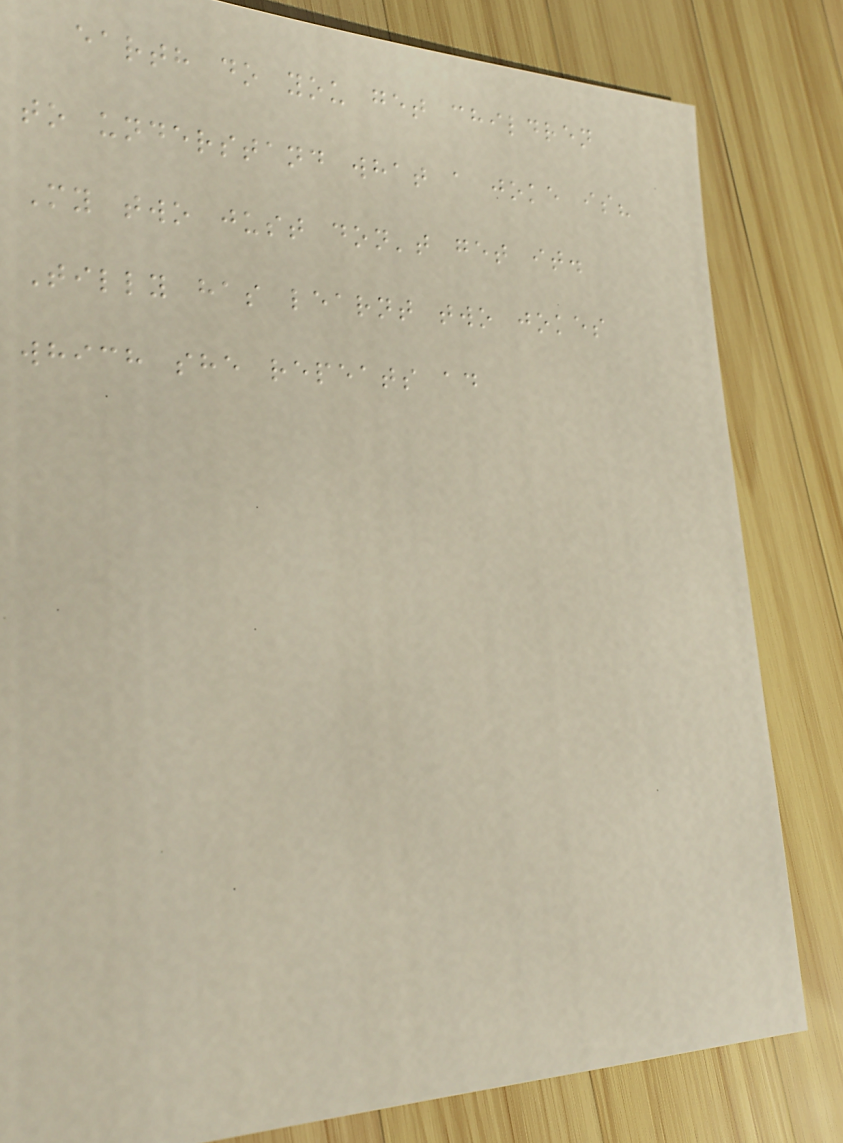earth do you get children
to understand what a joke is?
My two just don't get it.
Tilly has learnt two jokes
which she repeats ad
